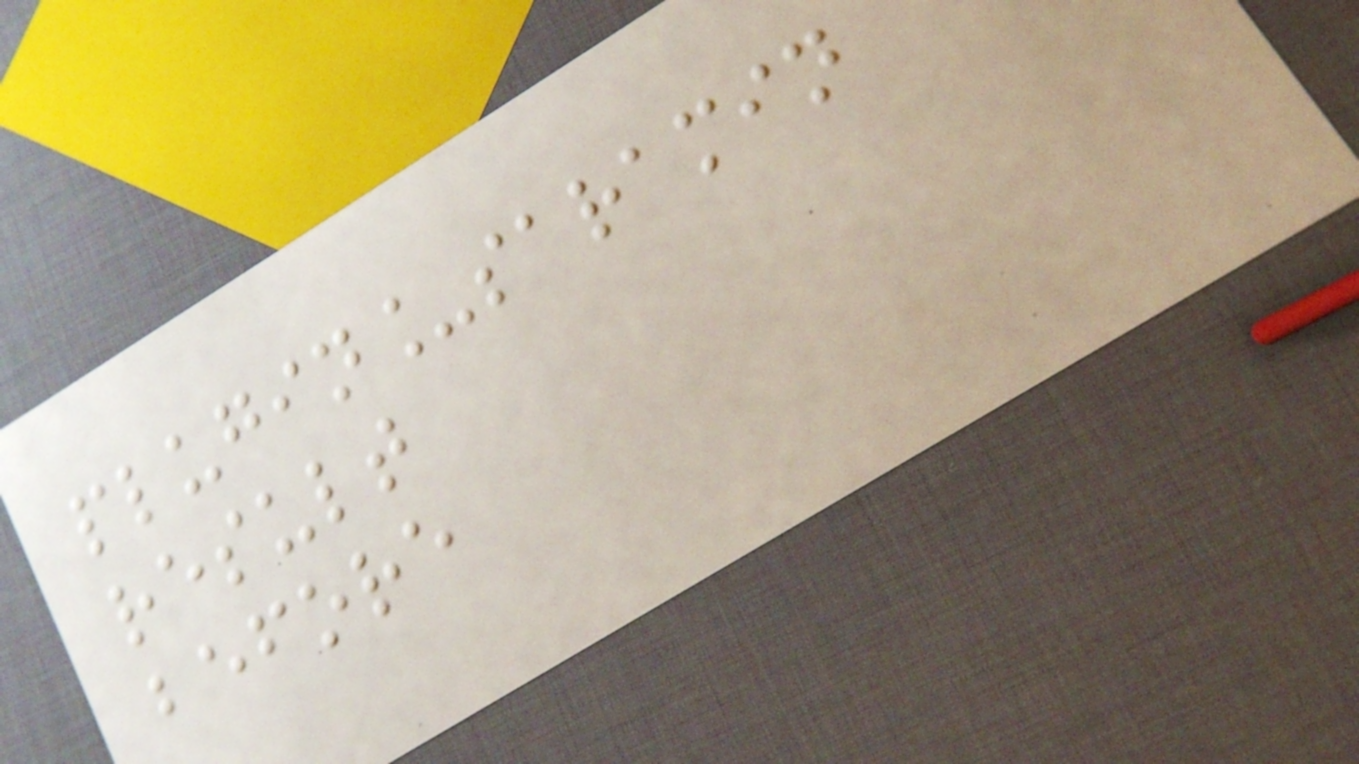plugin_saramin
result
before
